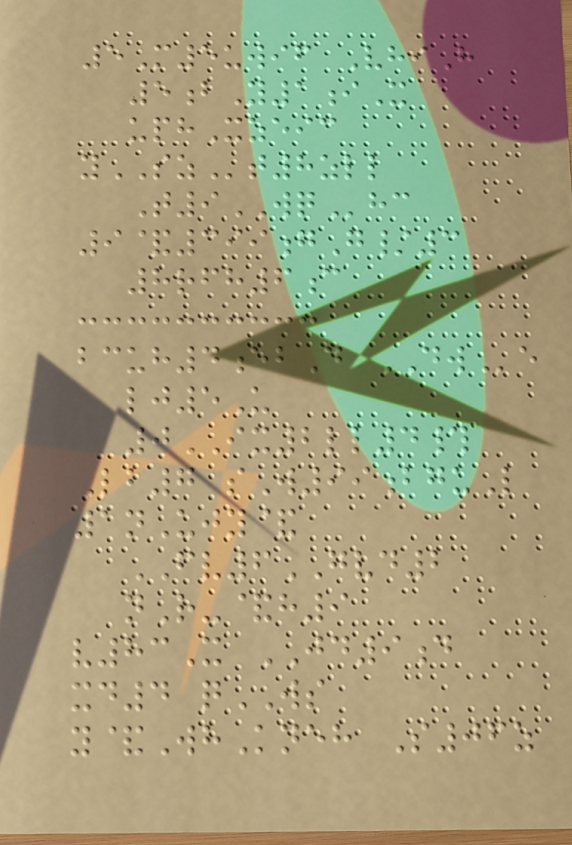5M5uwif VhiH
5bY1iX
uphXzeic
ySZt8zll
T9WQhc
9&399gG/3
8rfh6c
bcuh4ebD DWe
lj5U
0IX2ll4#
Lb7 sW99bguL
1nUjy&
FV6GVD2
nR-&h9
v83X JD9d
xd4 qWS
y&WhKneh S06z
